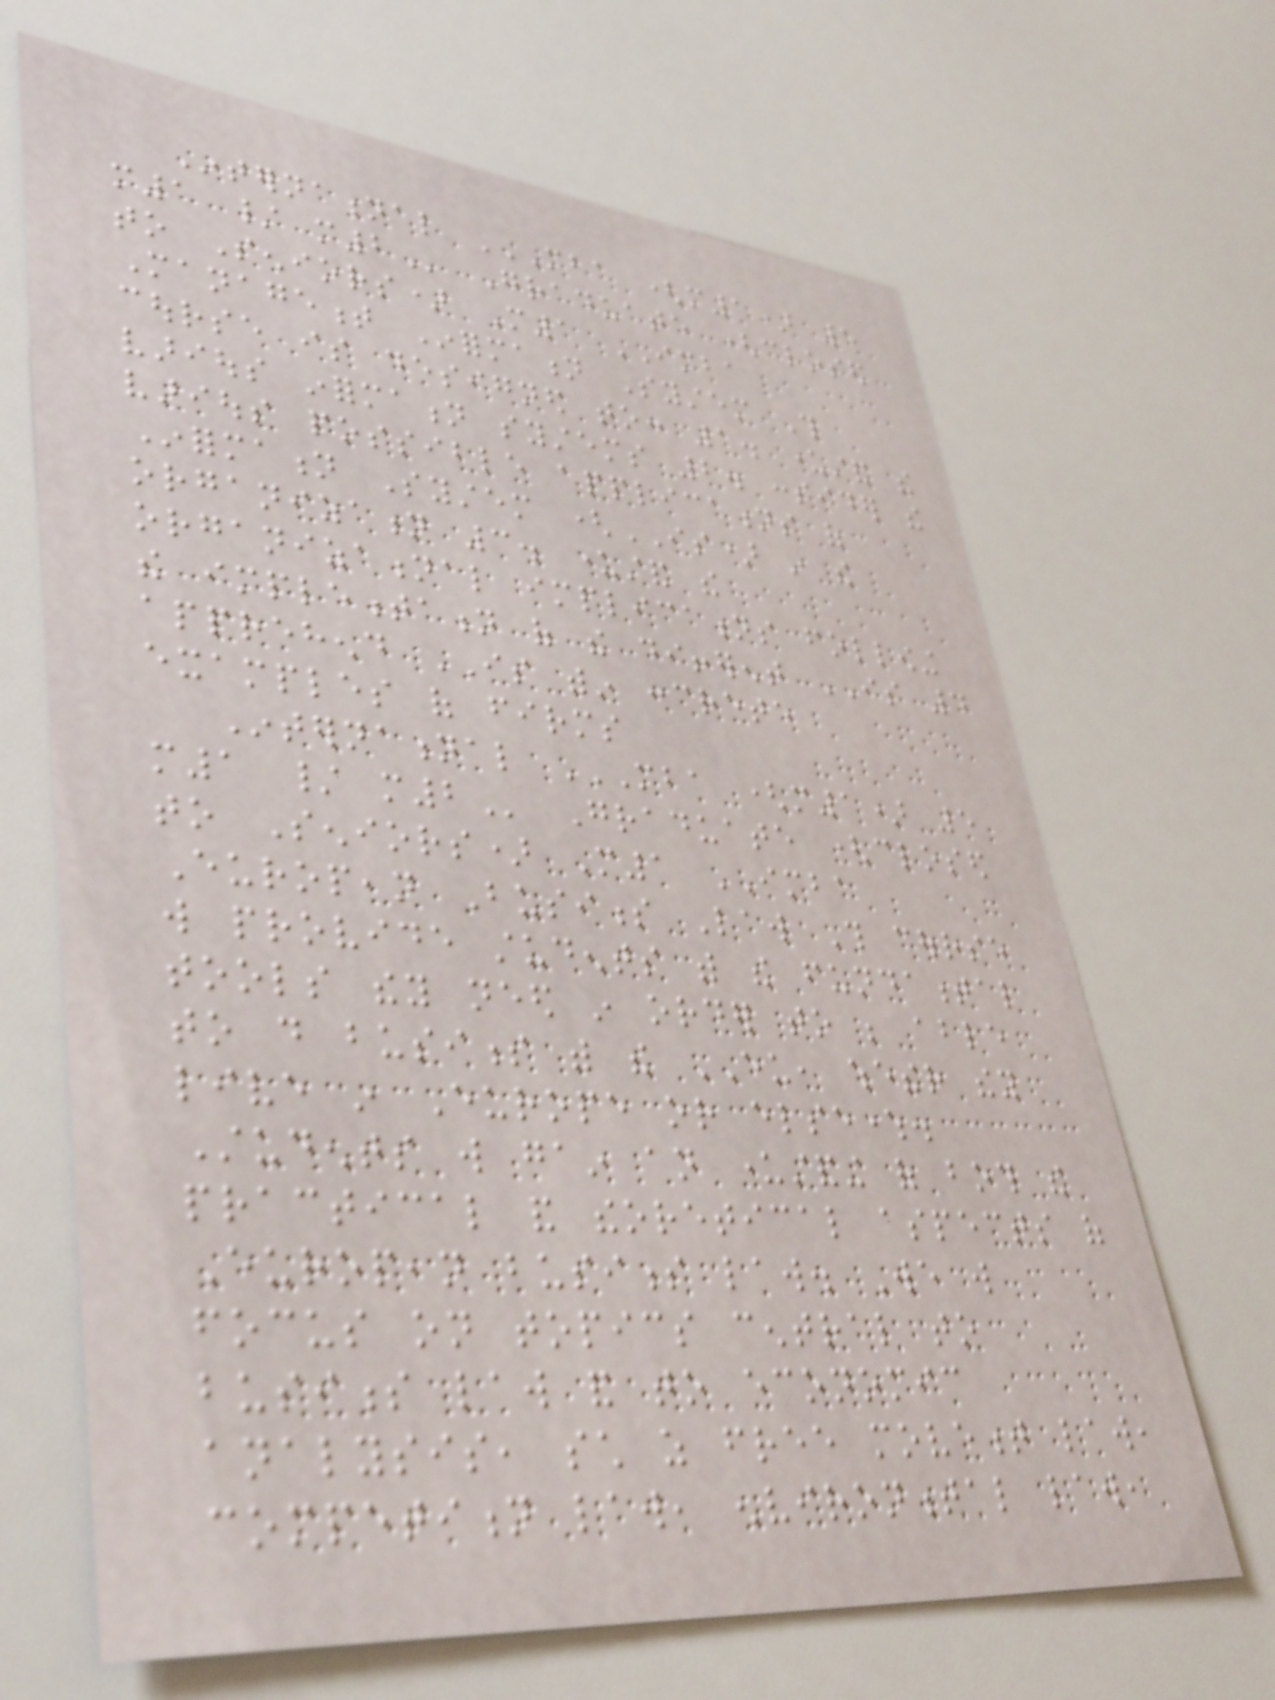International MBA (M1) 5
M1 / M2 Graduate (closed
to Seniors) M1 IMBA
Management Information System This
course is designed to: 1. understand the
various information systems 2. consider the
various possible applications of
Information System (IS) in the
organization 3. understand the
organizational implications following
the implementation of the different IS 4
apprehend IS within concrete
examples of firms
International MBA (M1) 5
M1 / M2 Graduate (closed
to Seniors) M1 IMBA
European Business Law This course
will provide students with the fundamental
tools they need in order to be able
to do business with the EU, whether they
live in Europe or elsewhere.
Students will gain an understanding of both the
practical and theoretical aspects of
European business law. We will
focus on topics central to
business law and to economic
analysis, such as free movement law,
competition law, environmental law,
